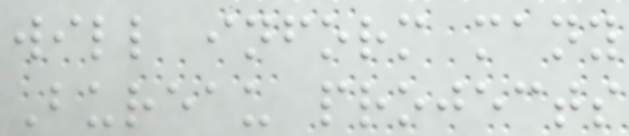will inform many
Bureau projects
